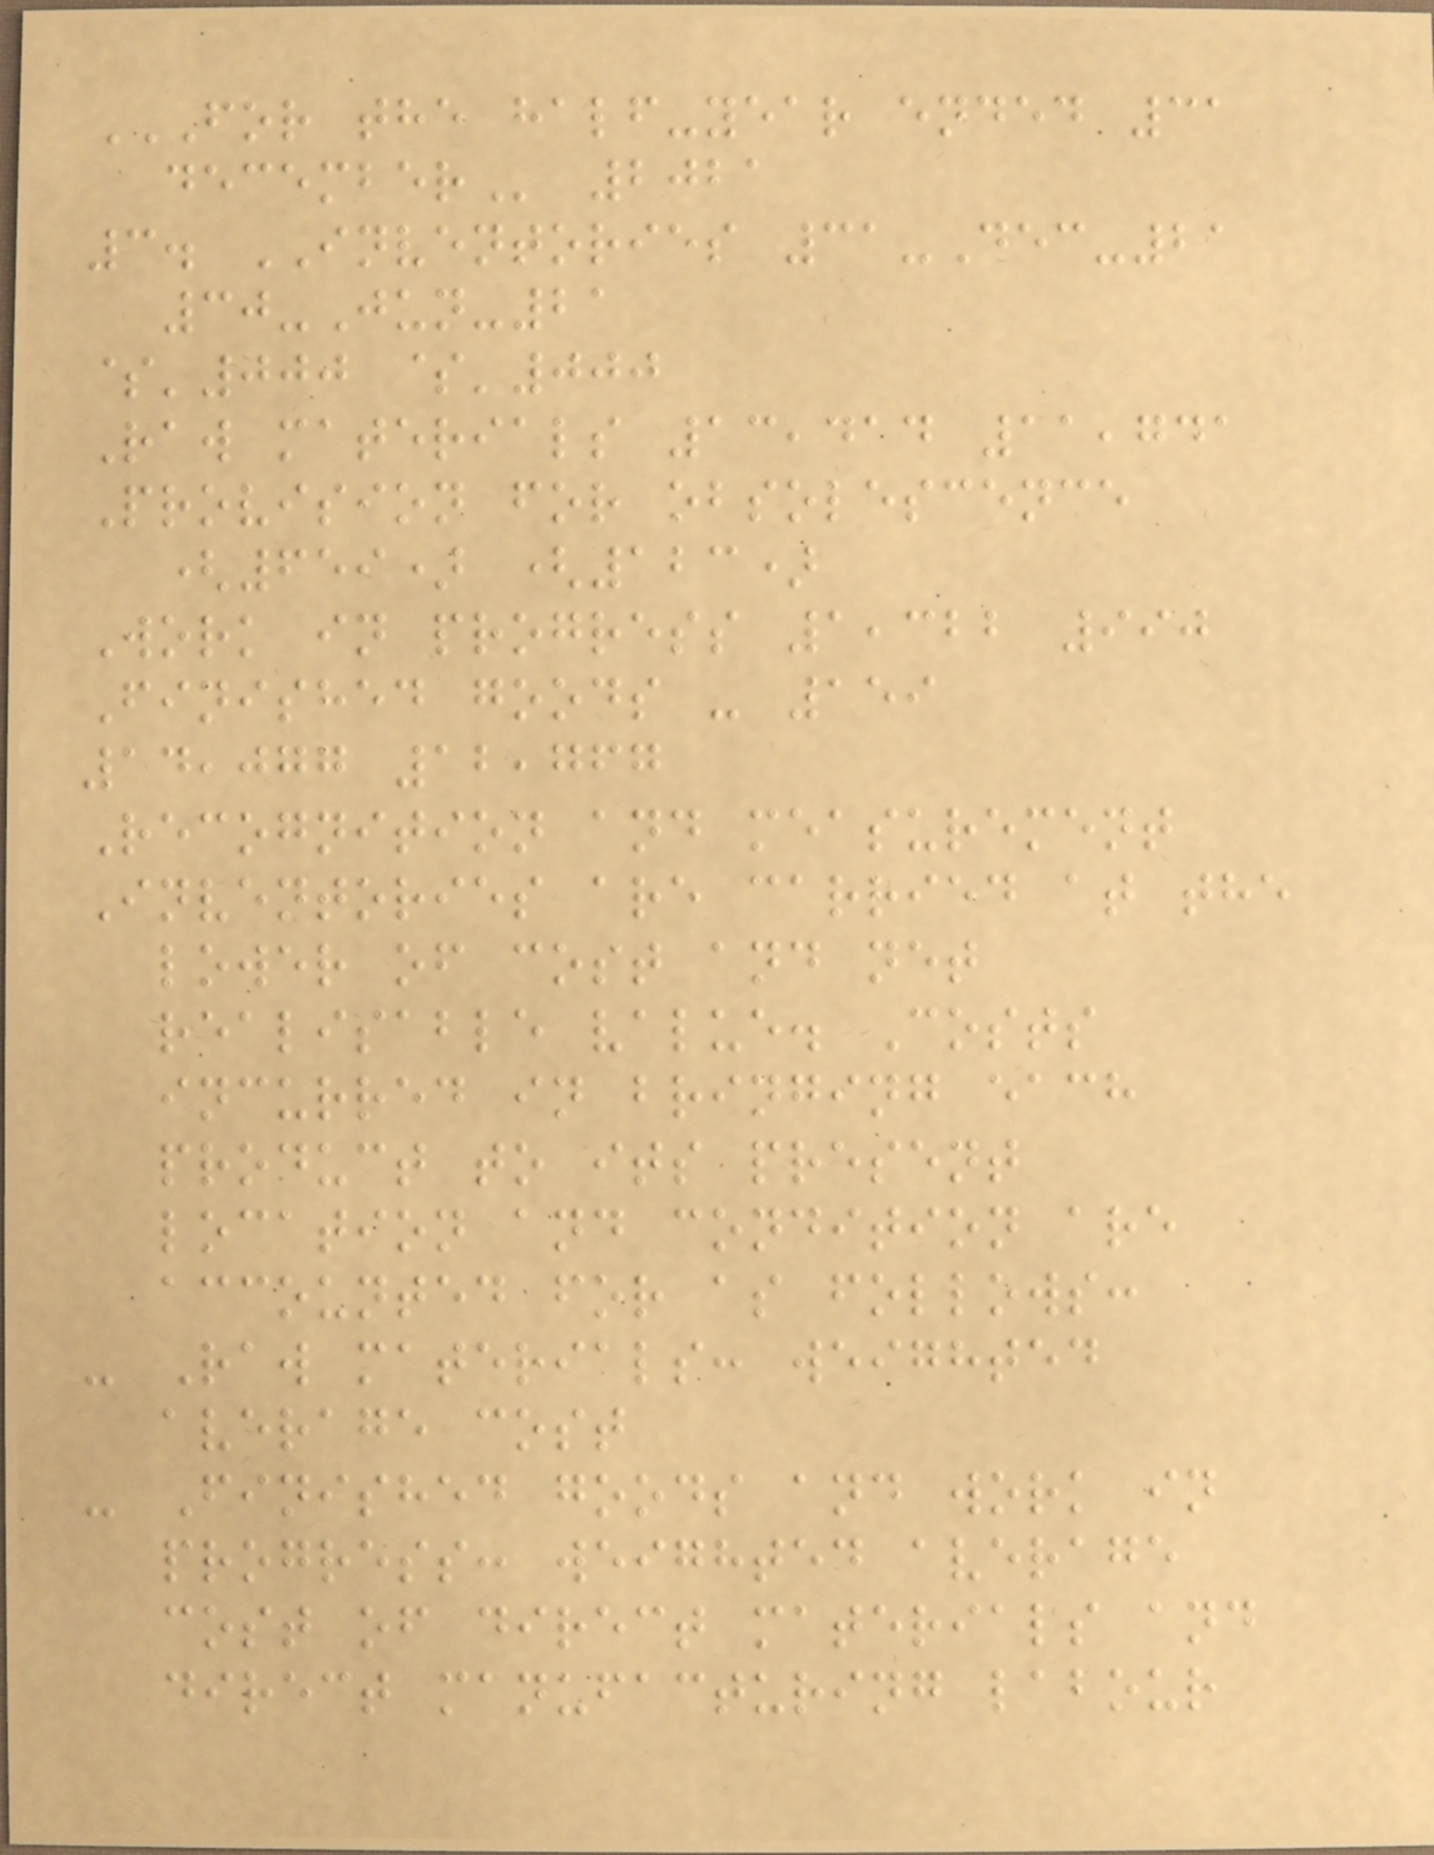FOR THE HALF-YEAR ENDED 31
DECEMBER 2021
3. INVENTORIES 31-Dec-21
30-Jun-21
$'000 $'000
Raw materials 13,414 11,741
Provision for obsolescence
(659) (123)
Work in progress 1,322 990
Finished goods - 159
14,077 12,767
Recognition and measurement
Inventories are carried at the
lower of cost and net
realisable value. Costs
incurred in bringing each
product to its present
location and condition are
accounted for as follows:
- Raw materials: weighted
average cost
- Finished goods and work in
progress: weighted average
cost of direct materials and
direct manufacturing labour
